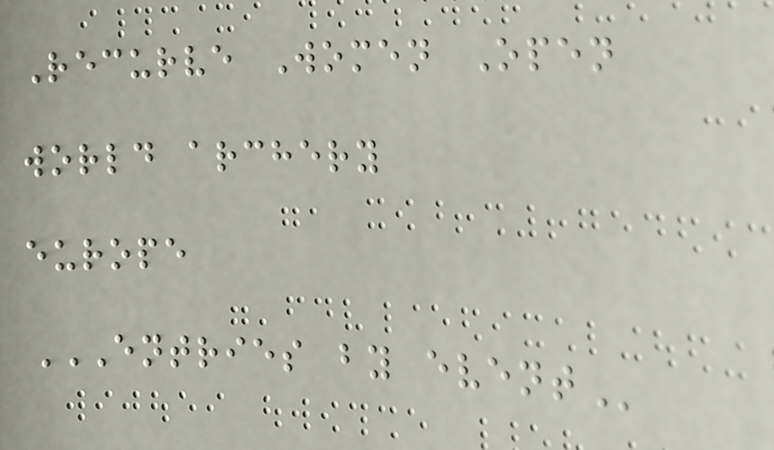Recurve Women Open
world archery
europe
ENTRIES BY EVENT
